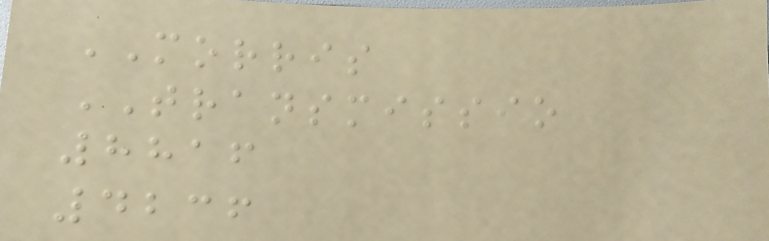MORRIS
TRANSMISSIO
8816
4236
